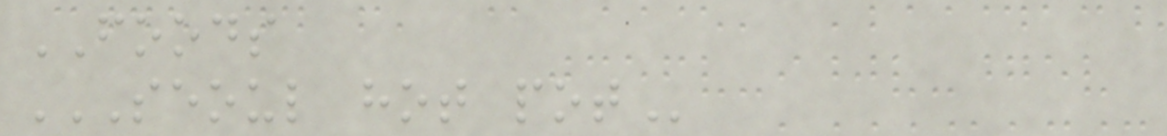FOODS
SEOUL HOT POT
